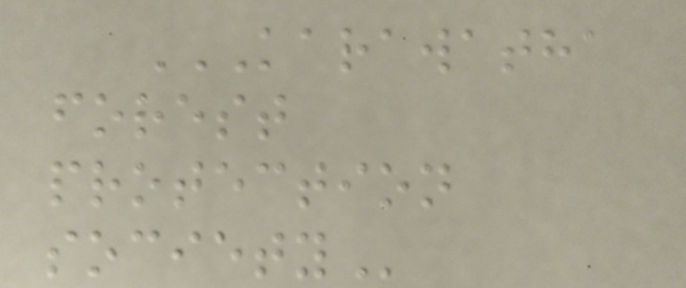KARAWATHA
FOREST
PROTECTION
SOCIETY
